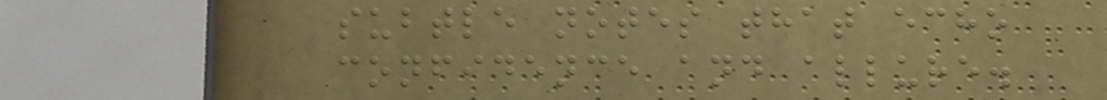subtle notes that echo
confidence and allure.
